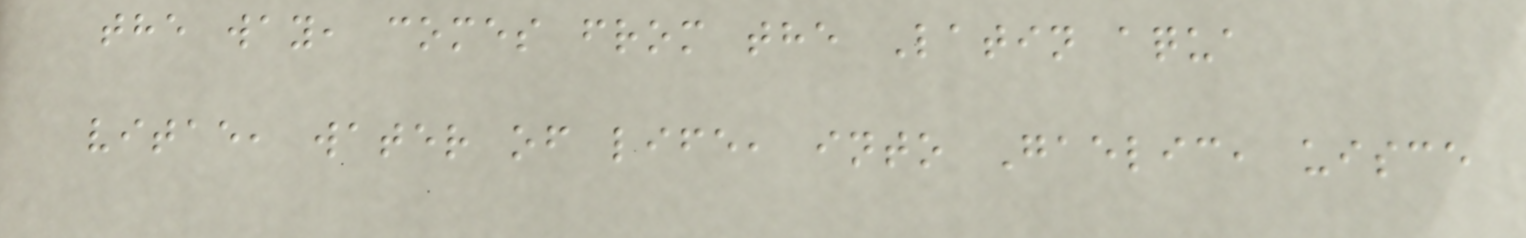the way, comes from the Latin aqua
vitae, water of life, into Gaelic, uisce
